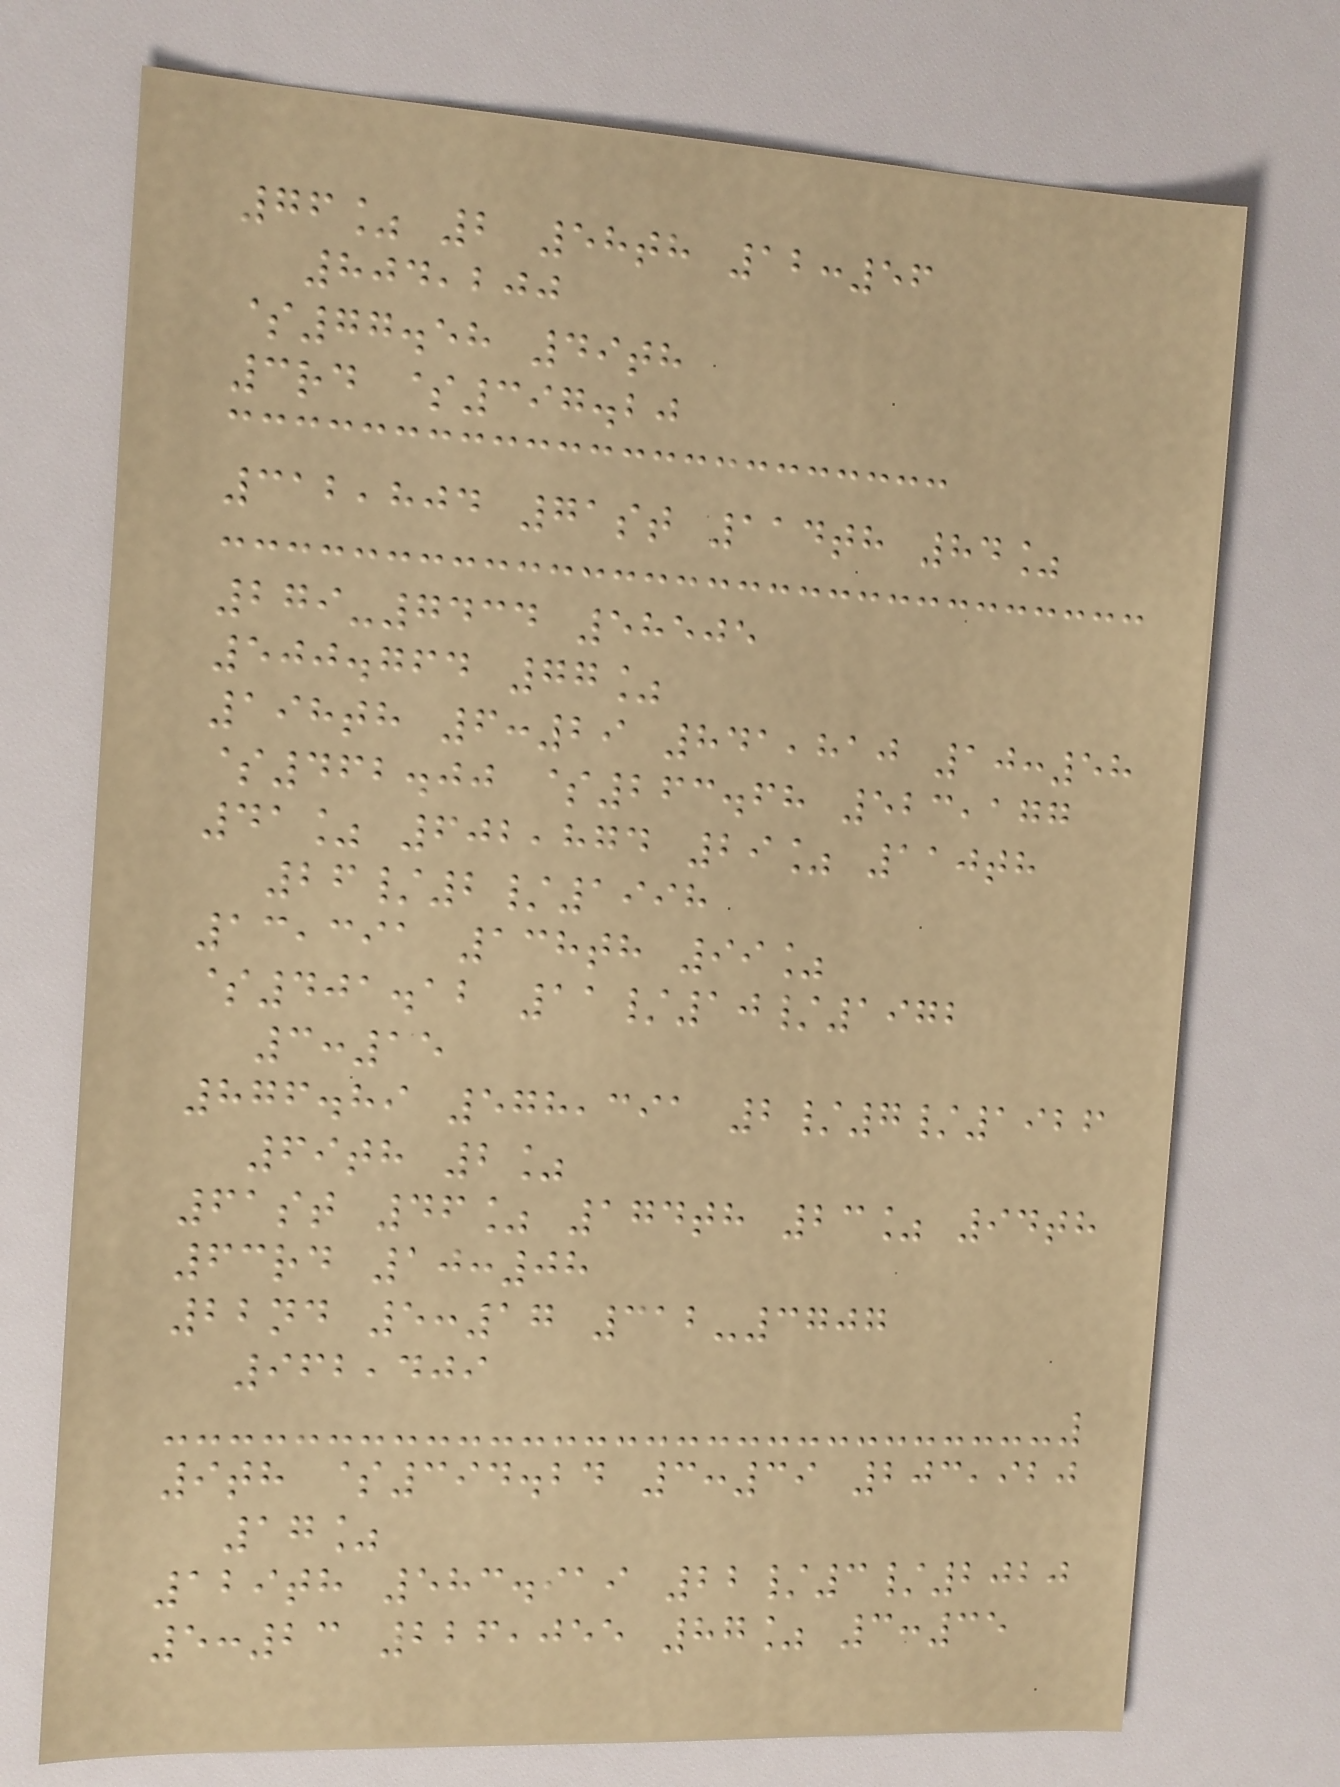76% 2 58th 12:56
804,200
$77.58 49th
3rd $397.20
312,804 71st 114th 84%
279-7434 58505
500.764 77%
198th 6:29 841,810 10:58
$462.00 $263.68 523,177
41% 602,874 29% 110th
26/2/1998
13,391 138th 99%
$401.12 11/10/1972
3:15
876.89 578,391 2/7/1926
69th 2%
61st 46% 174th 23% 94th
63rd 10:08
22nd 5:17 312-3707
962,409
9th $394.24 3:39 203,920
17%
129th 583.919 22/3/2020
5:23 226,055 87% 3:35
